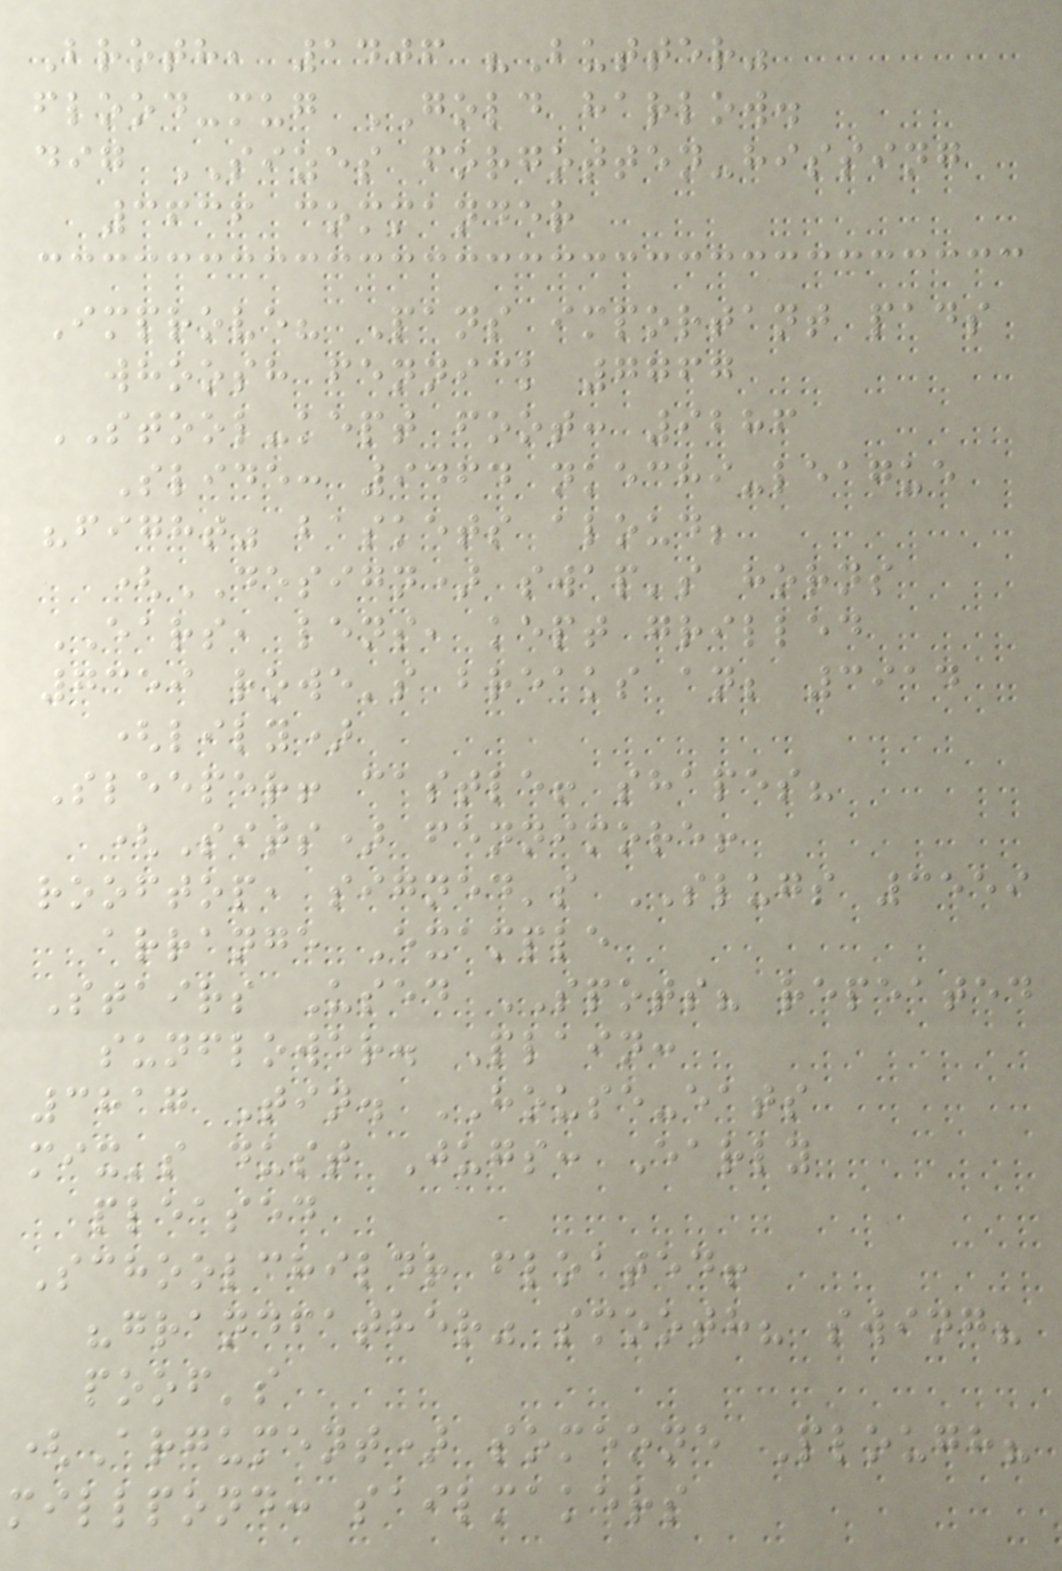Broth, 1406 "Butter"
flood-mug GOLD harlow.
dig SIZES forgotten-hissing
3636 commander
Improve? Pans important pads
whoosh fennick 7767
STOOL-kept foot: 9286
Slide: 9464 nkechi-league
"fight" baskets aloud;
(DESIGN) swap's horns
EARS, lens, kept grilled
7359 rowe's breaks an; 3914
(lily)
Sleeper! castle! shapes?
(Sits) fennimore!
rooftop, signed's SLUGS 3559
arrange Example
Stairs Used SPOTS? repeated
sunflower. Plain:
3817 Tin. HOUSE-eats
mix's dust Jugs: Early
pleased
Schoolchildr floated!
"grandfather" smooth? swing?
poof's
(Argument) someone Plough?
millpond: sailmakers
